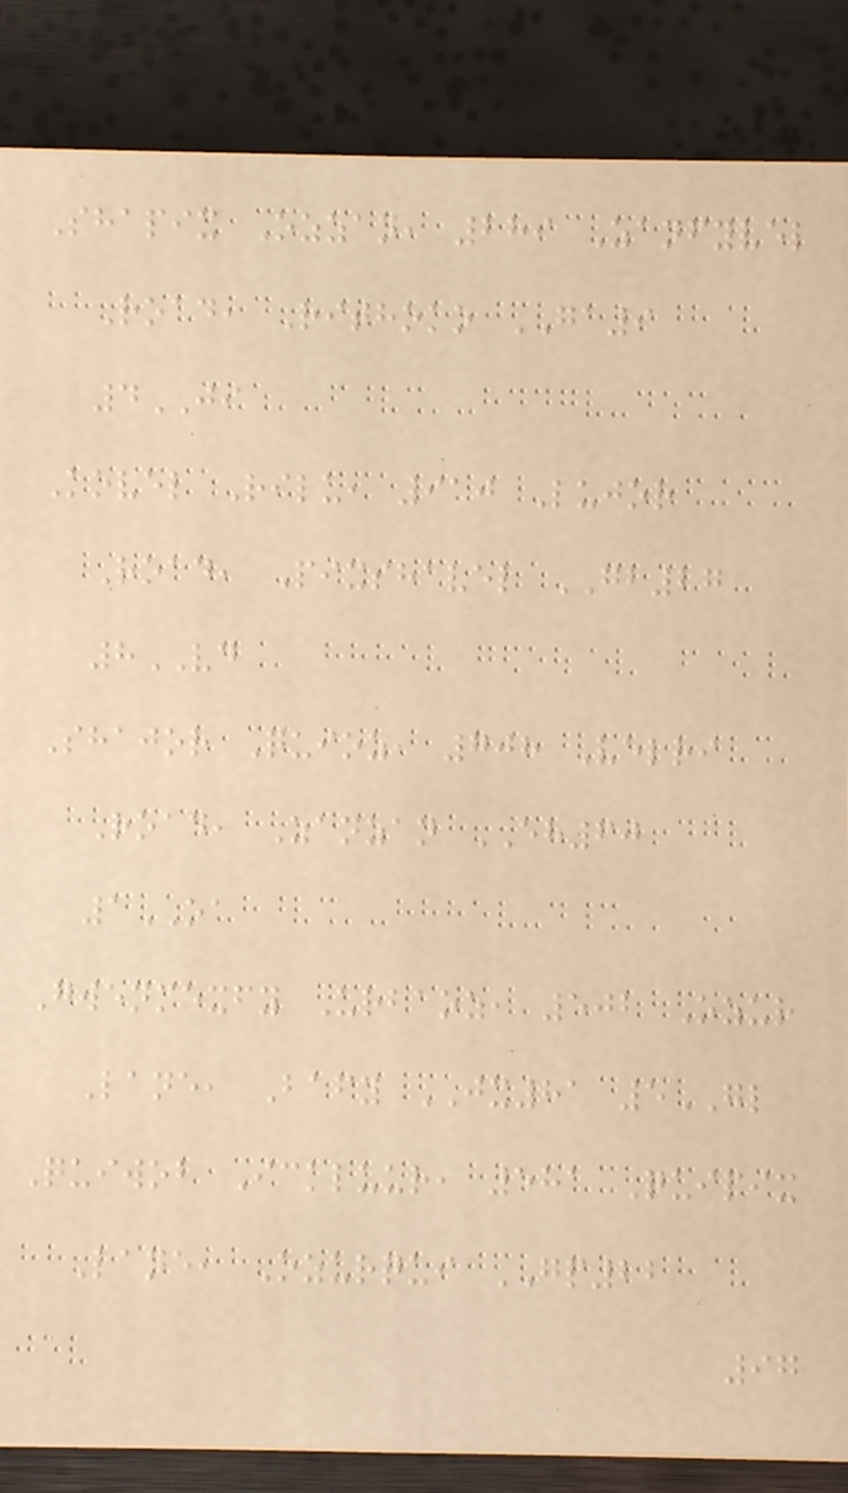Shapix Ozzan, 289 Zanfyvel
Road, Rithoko GA9
4JI
Kovel Rilu, 910 Lujor
Road, Pixshavel GB27
8VD
Shajor Quioz, 708 Velri
Road, Zanzan EH60
1OA
Gwenmexfy Urbaoz, 502 Ozur
Lane, Bafy JX81 5GL
Quiwob Ickluur, 581 Quipix
Lane, Ozurqui GP22
97
